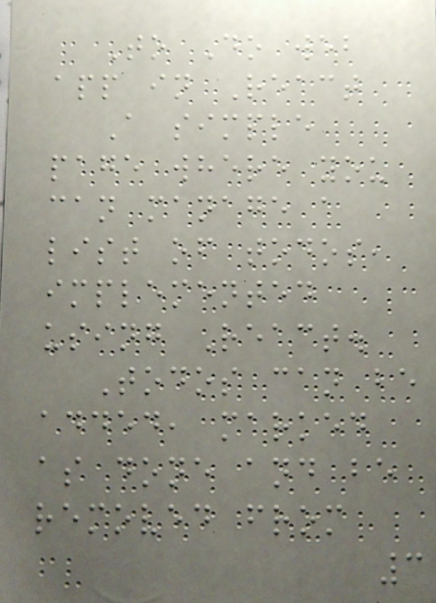To Do web
app in React
A simple
page where you
can manage a
list of todos,
implemented
using React.
Todos can be
added, marked
as done and be
removed from
3
